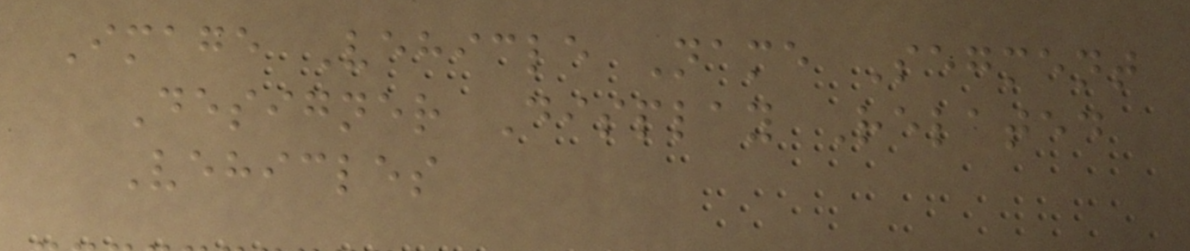Image Vehicle Name Segment
Designer Display Related
Vehicles
